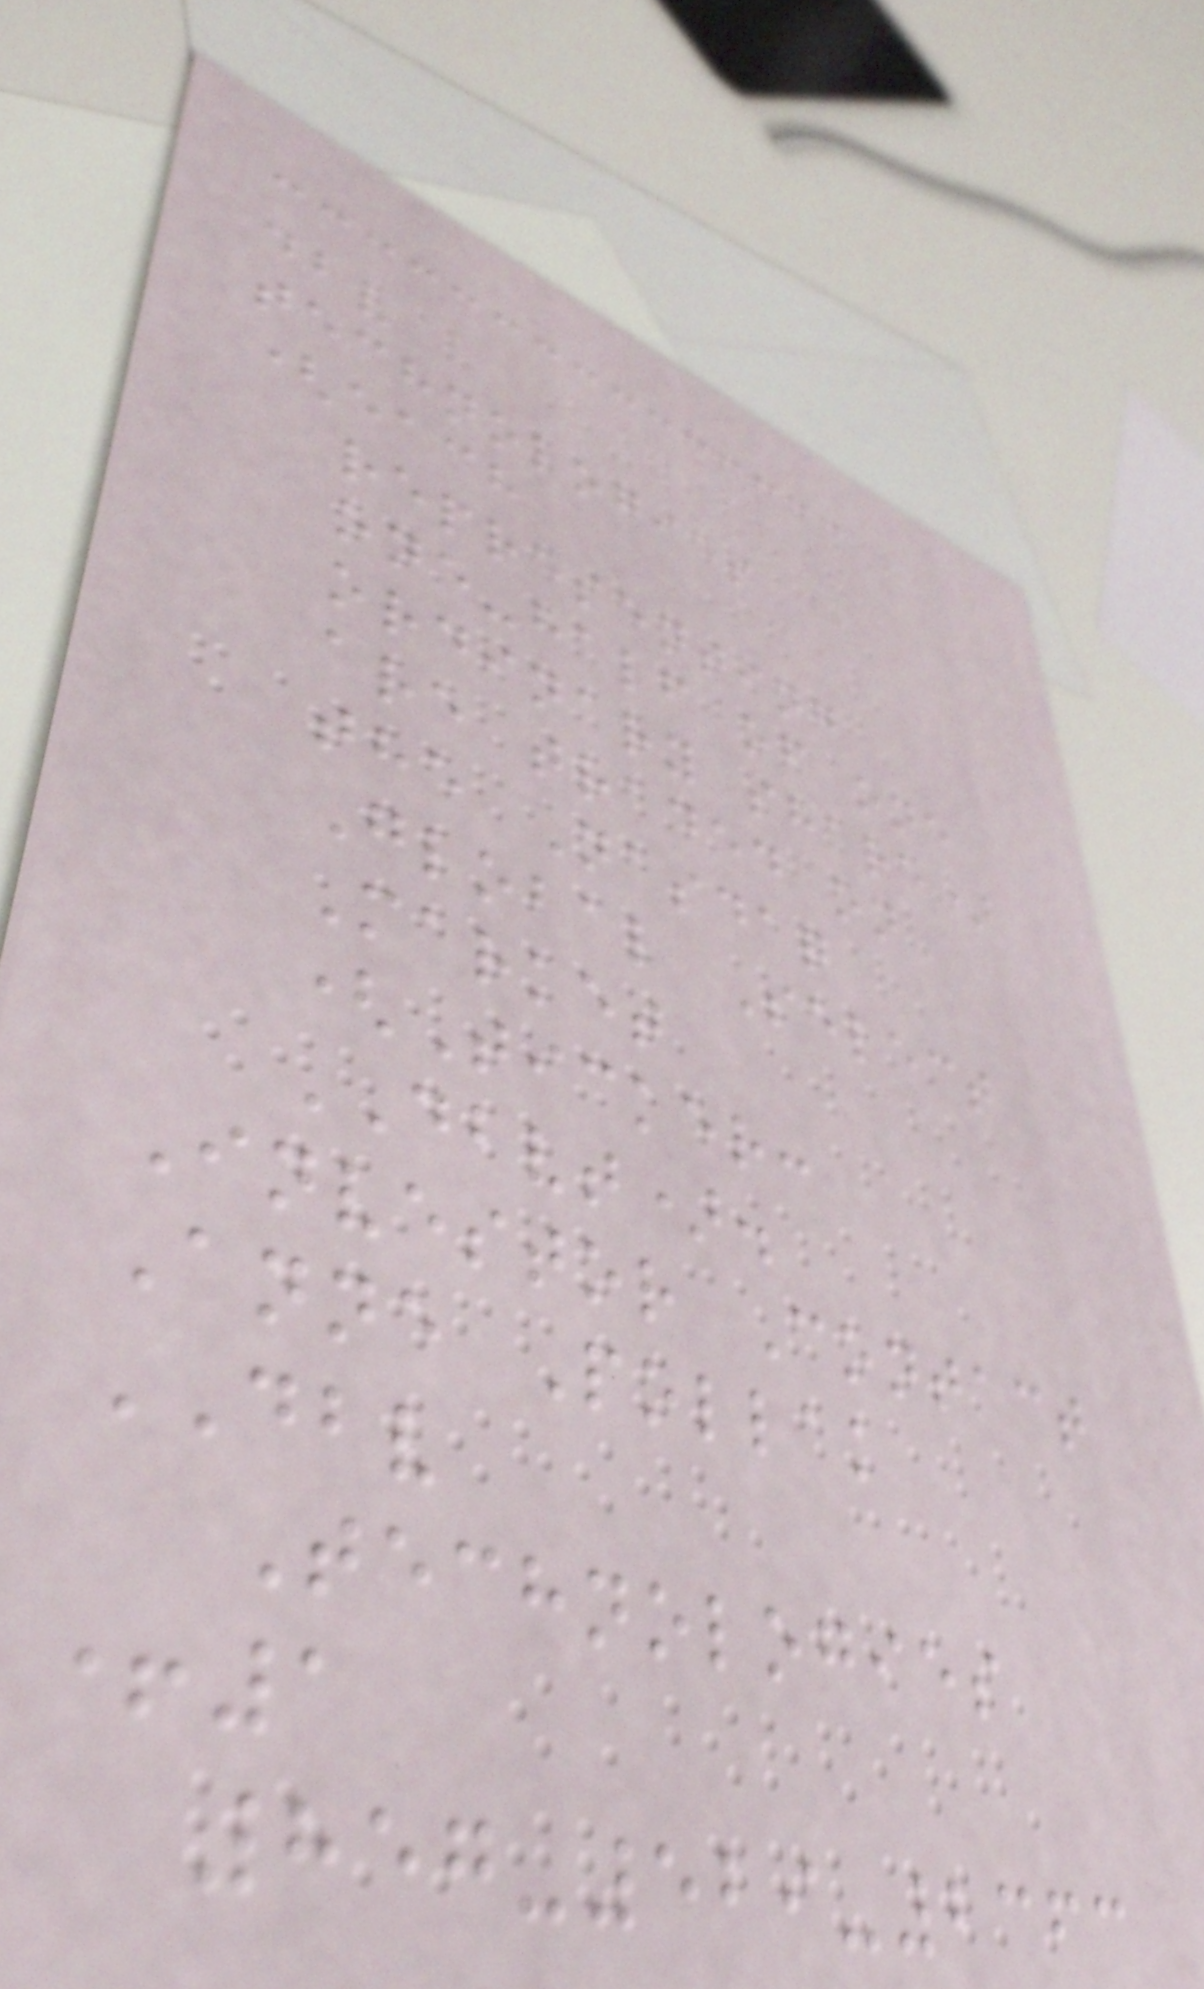dbv
technologies
(each
representing
one-half of one
ordinary share)
are traded on
the Nasdaq
Global Select
Market
(Ticker:
DBVT).
Investor Contact
Anne Pollak
DBV
Technologies
+1
857-529-2363
